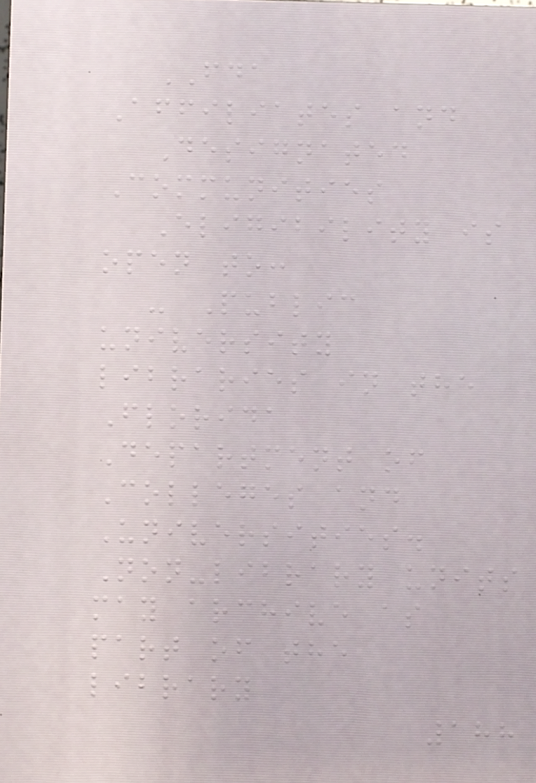FDA
Affiliates and
Designated
Communities
Eligibility is
open to:
- Public
university
libraries in the
Florida
Department of
Colleges and
Universities.
Non-library units
may archive as
part of the
library
188
